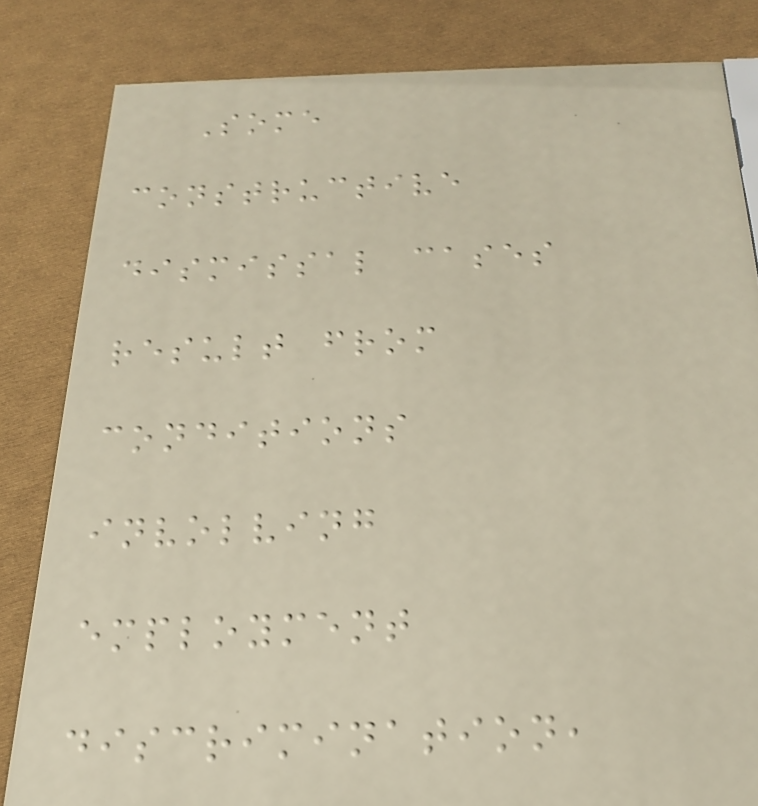Some
constructive
dismissal cases
result from
conditions
involving
employment
discrimination,
